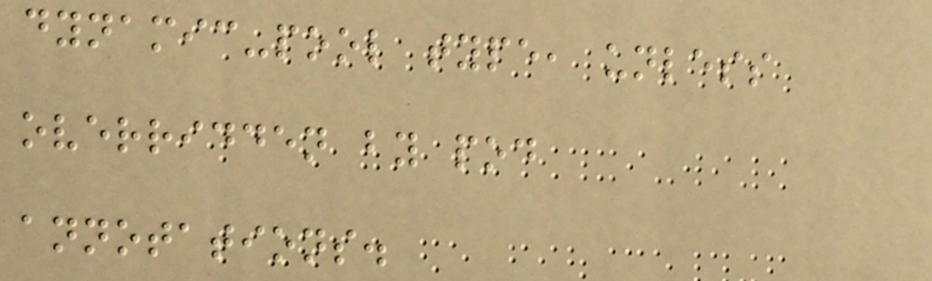dynamic-pool type, unless
overridden by pod
annotations.
